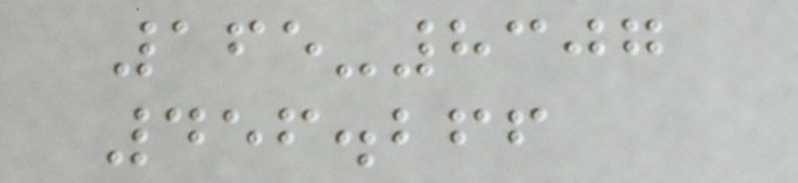165-8307
456.266
